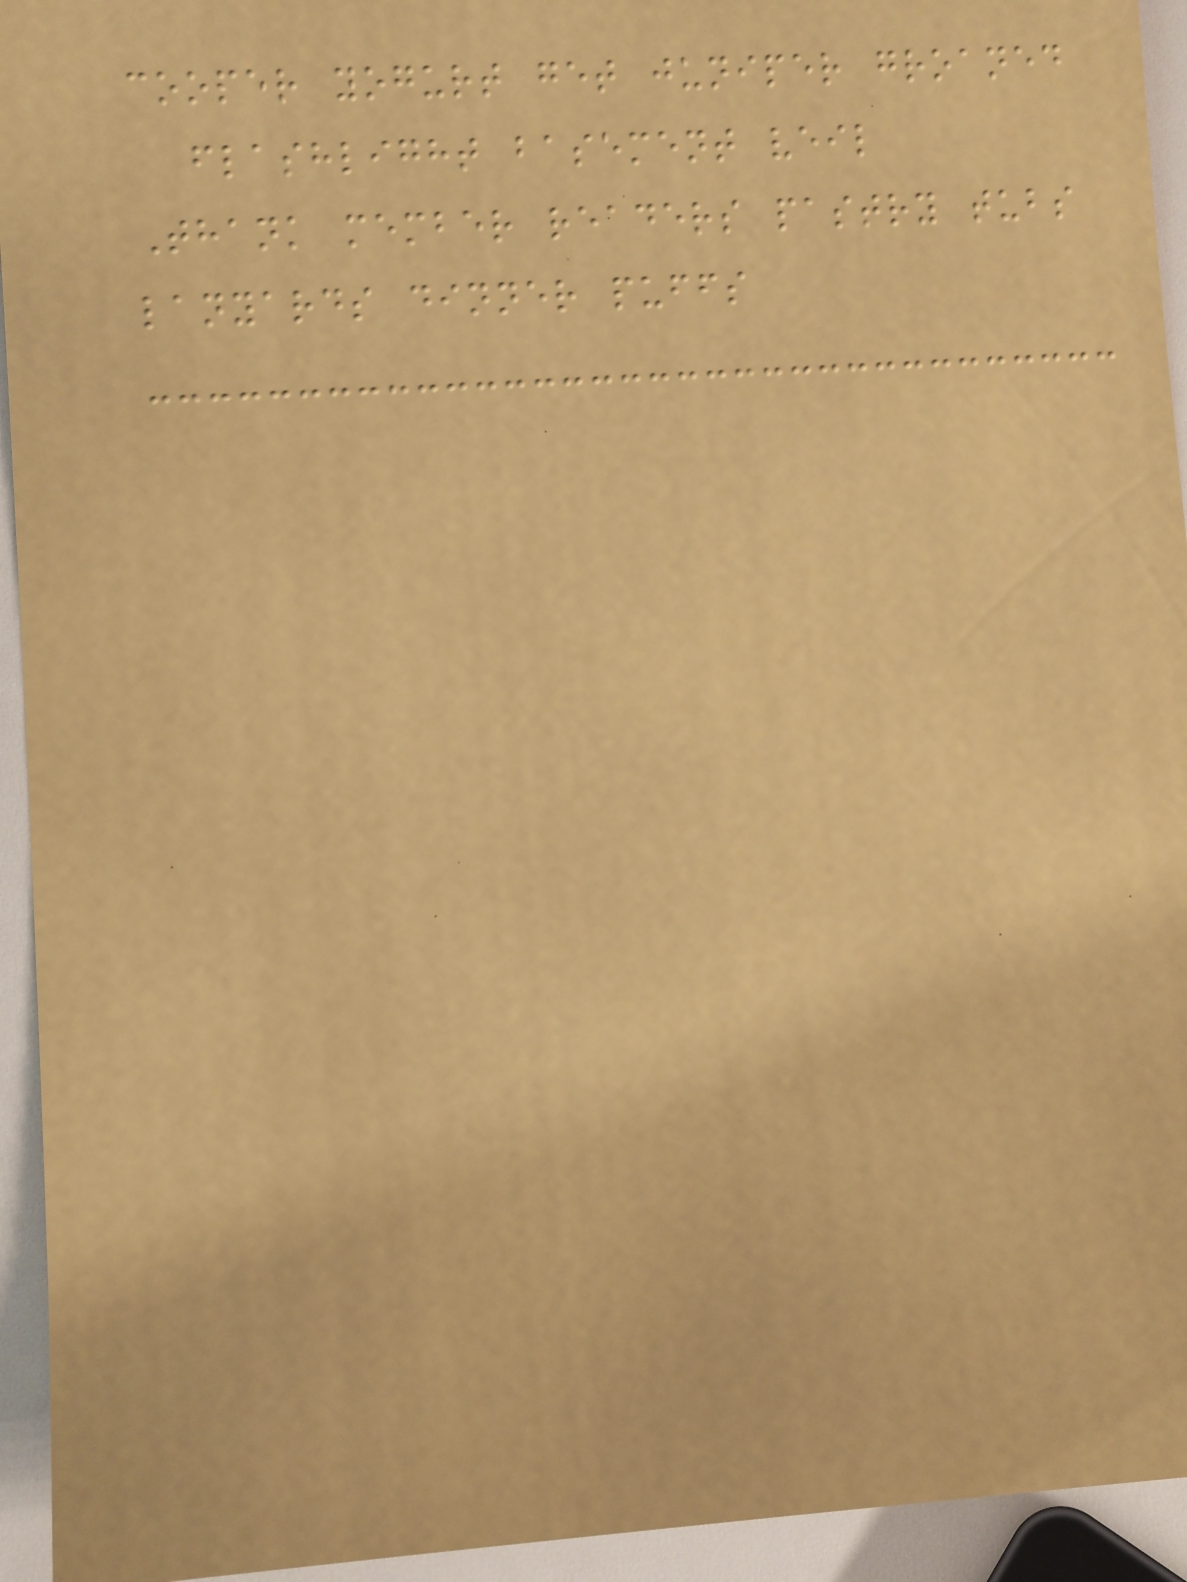cooper yogurt get juniper groaned
flashlight basement veil
Thank member readers pastry tubs
lanyards dinner puffs
